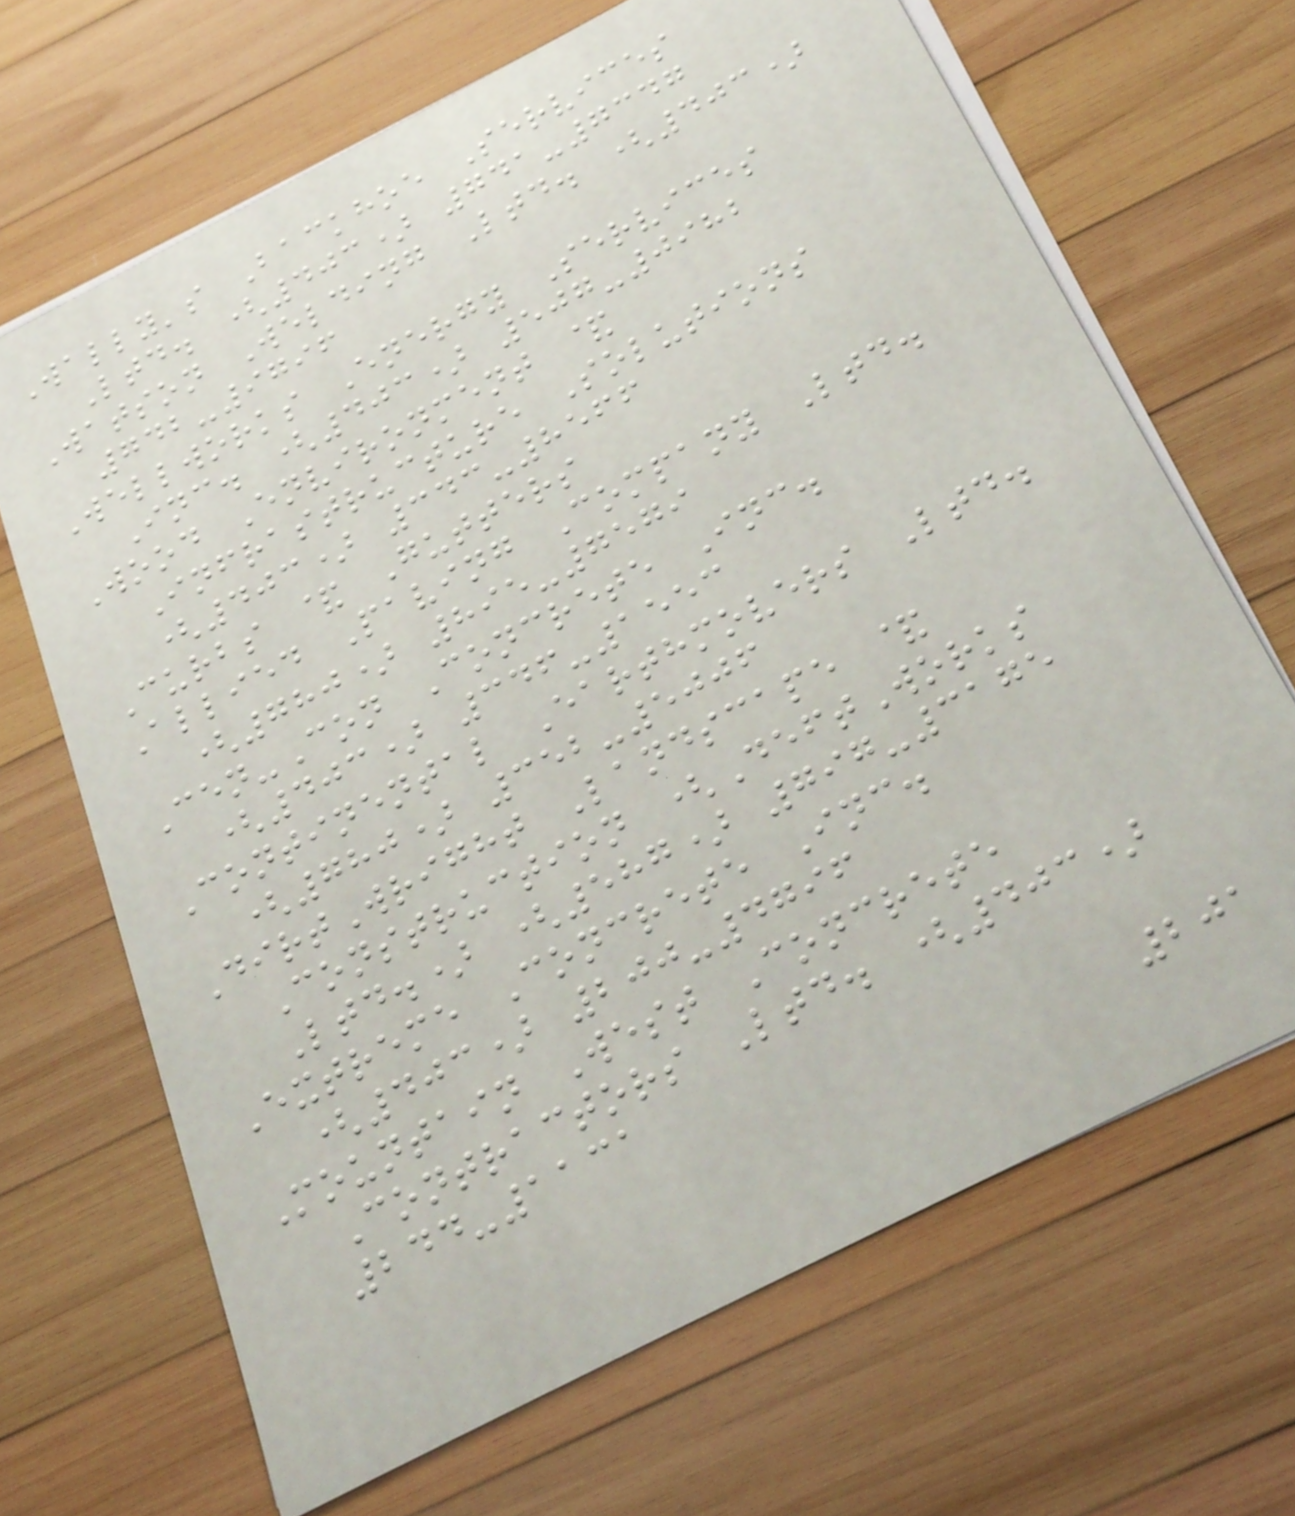Wally's Backhoe Services
Ltd. (403) 741-7347
Watson Welding Ltd. (403)
742-9796
Wellworks Energy Services
Inc. (403) 507-0982
Wood Environment &
Infrastructure Solutions
(403) 343-8566
Curbs & Gutters
Allied Paving Company Ltd.
(780) 895-7579
Cen-Con Concrete Inc.
(403) 346-1553
Continental Earthmovers Ltd.
(780) 352-5006
DirtWright Landscape &
Construction (DeftWorks
Ltd.) (587) 797-3175
Extreme Concrete Inc.
(403) 200-4796
Mountain West Concrete
Contractors Ltd. (403)
244-1131
201
